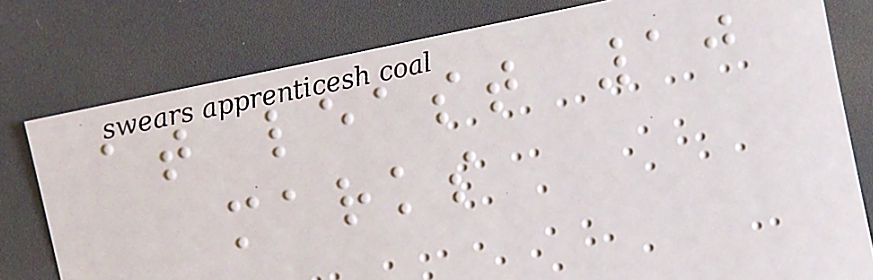at least 10
marks
